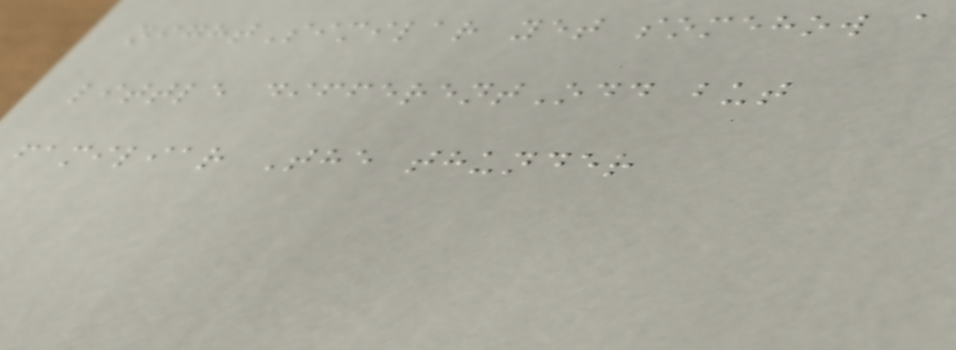nightSimilar yet somehow a
little differentOdd but
familiar The thunder
